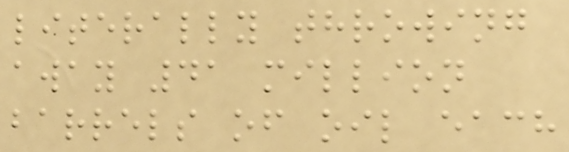literally throwing
away 41 million
barrels of oil each
